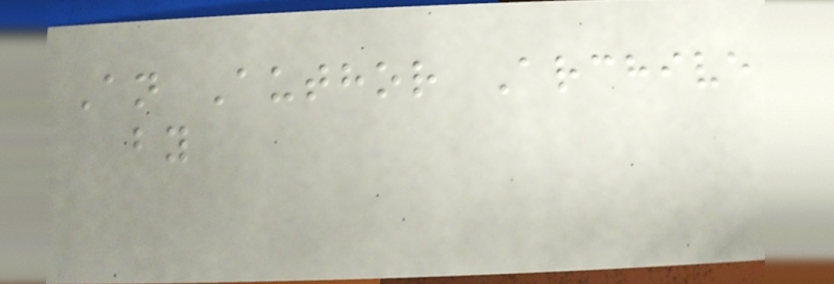An Author Archive
by
